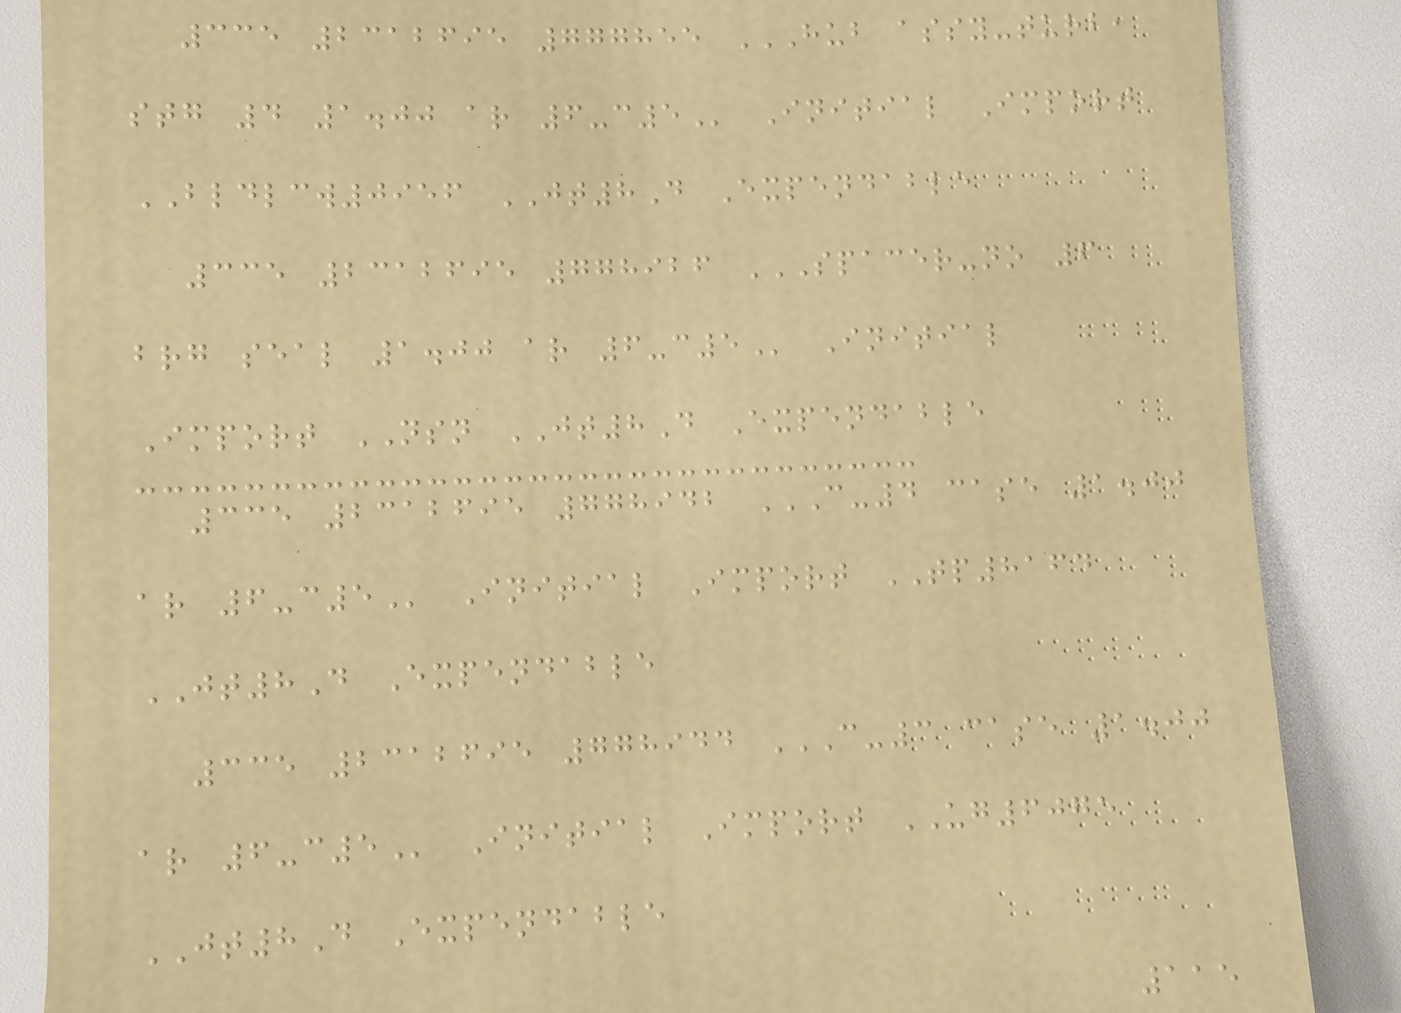335 2312695 777855 HUB ASSY-TURB,
STG 4 1.00 AR 6-C5 Initial Import
BLDLCW0956 JT8D Expendable
335 2312695 778926 SPACER-NO 6
BRG SEAL 1.00 AR 6-C5 Initial
Import NSN JT8D Expendable
335 2312695 778942 C-4 CASE 1.00
AR 6-C5 Initial Import TP8164
JT8D Expendable
335 2312695 778944 C-3 CASE 1.00
AR 6-C5 Initial Import UG6075
JT8D Expendable
115
